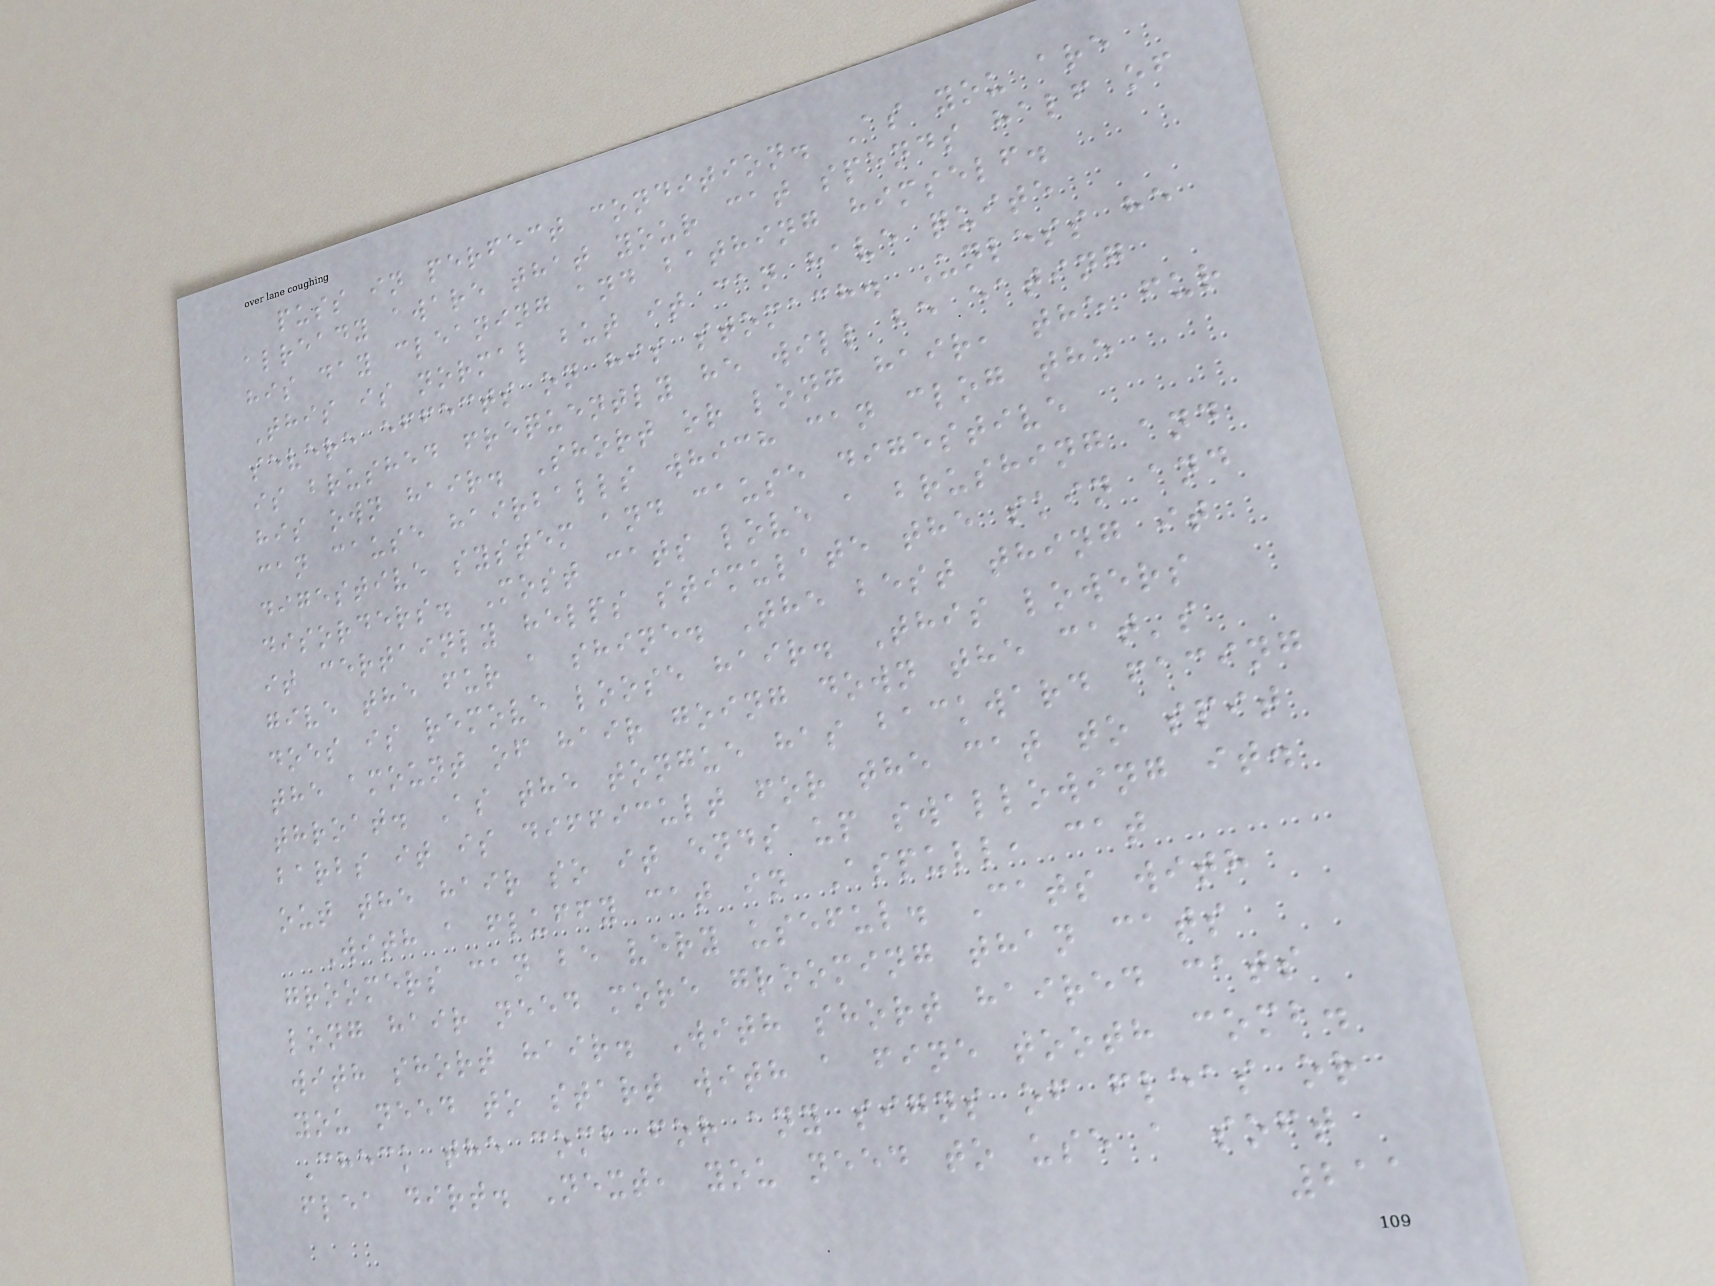puss in perfect condition. As you are
already aware that your cat spends half of
his day cleaning and bathing himself.
This is normal but it can have quite
severe effects on his stomach. Unless he
is brushed frequently he will be eating
his own hair. Short or long hair, the fur
can cause hairballs which can clog the
digestive system and cause digestive
disorders. Most cats love a brushing and
it certainly helps stimulate the skin and
give the fur a shine. The best thing it
does is remove loose hair. This lowers
the amount of hair going down the cat's
throat. As the tongue has backward facing
barbs it is difficult for the cat to spit
out the hair so it ends up swallowing it.
With a fluffy cat in Aspull, cat
groomers can be very useful. Cats with
long hair need more grooming than cats
with short hair. With short haired cats
you need to start with a fine tooth comb.
Check the comb for any signs of fleas or
flea dirt. Next, you need to use a soft
211
